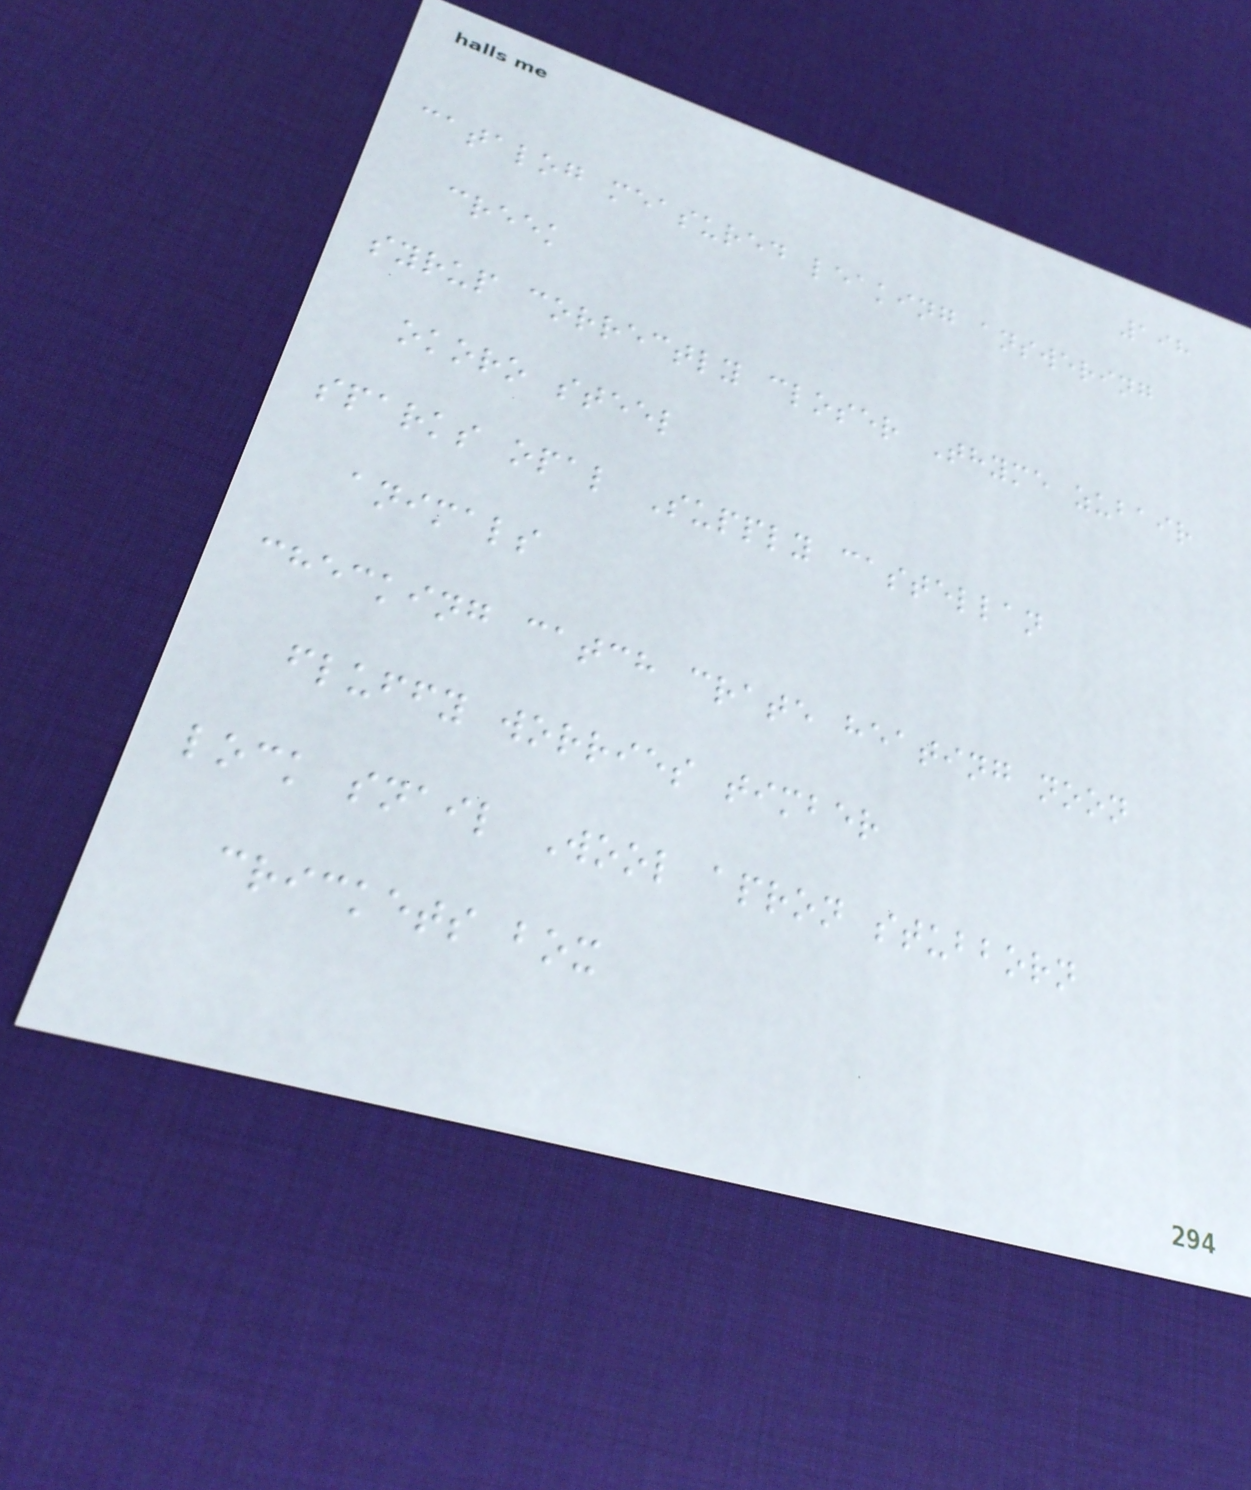198
catalog measured leaking answering
creek
syrup correctly closer Thyme zubair
okoro steel
sparks opal Supply castellan
animals
checking catch crate heating noon
fluffy worries timber
lock snail Wool apron stubborn
crickets box
